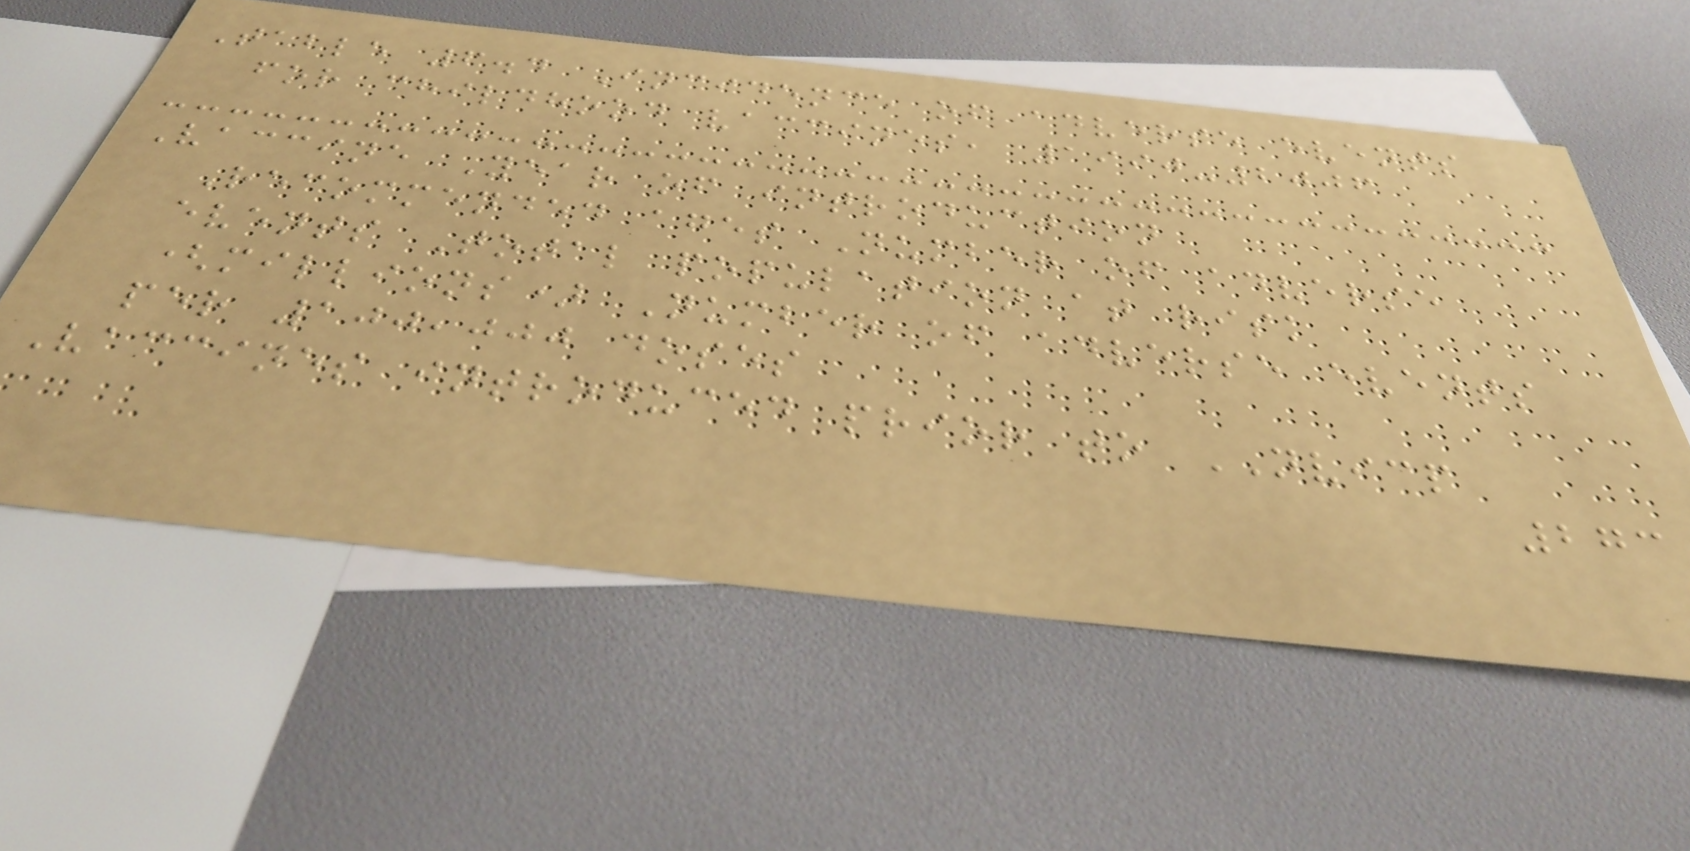Table 6.4 Incidence of adverse events
for childhood vaccines, 1990-2006
Vaccine Year of introduction
Recommended ages Number of adverse
events Total population at risk
(millions) Number of adverse events
per 100,000 doses
Vaccines introduced prior to NVICP
273
